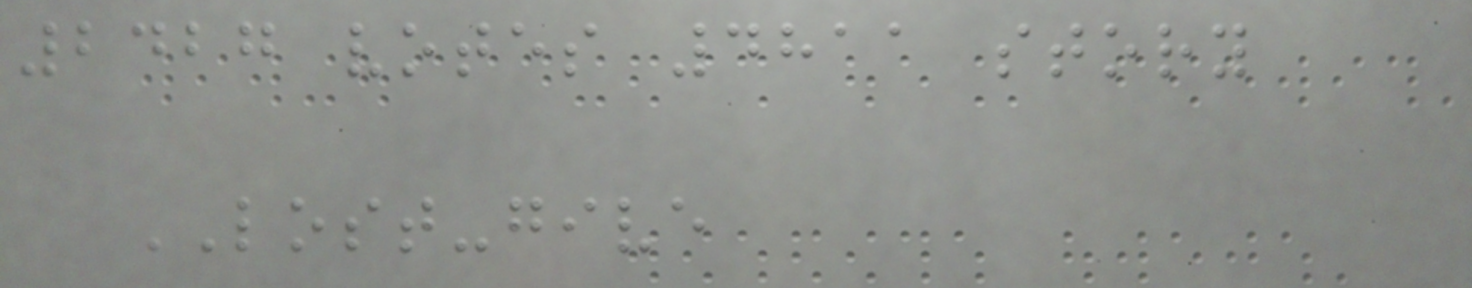2427 votes 4811 story
LOST-give
